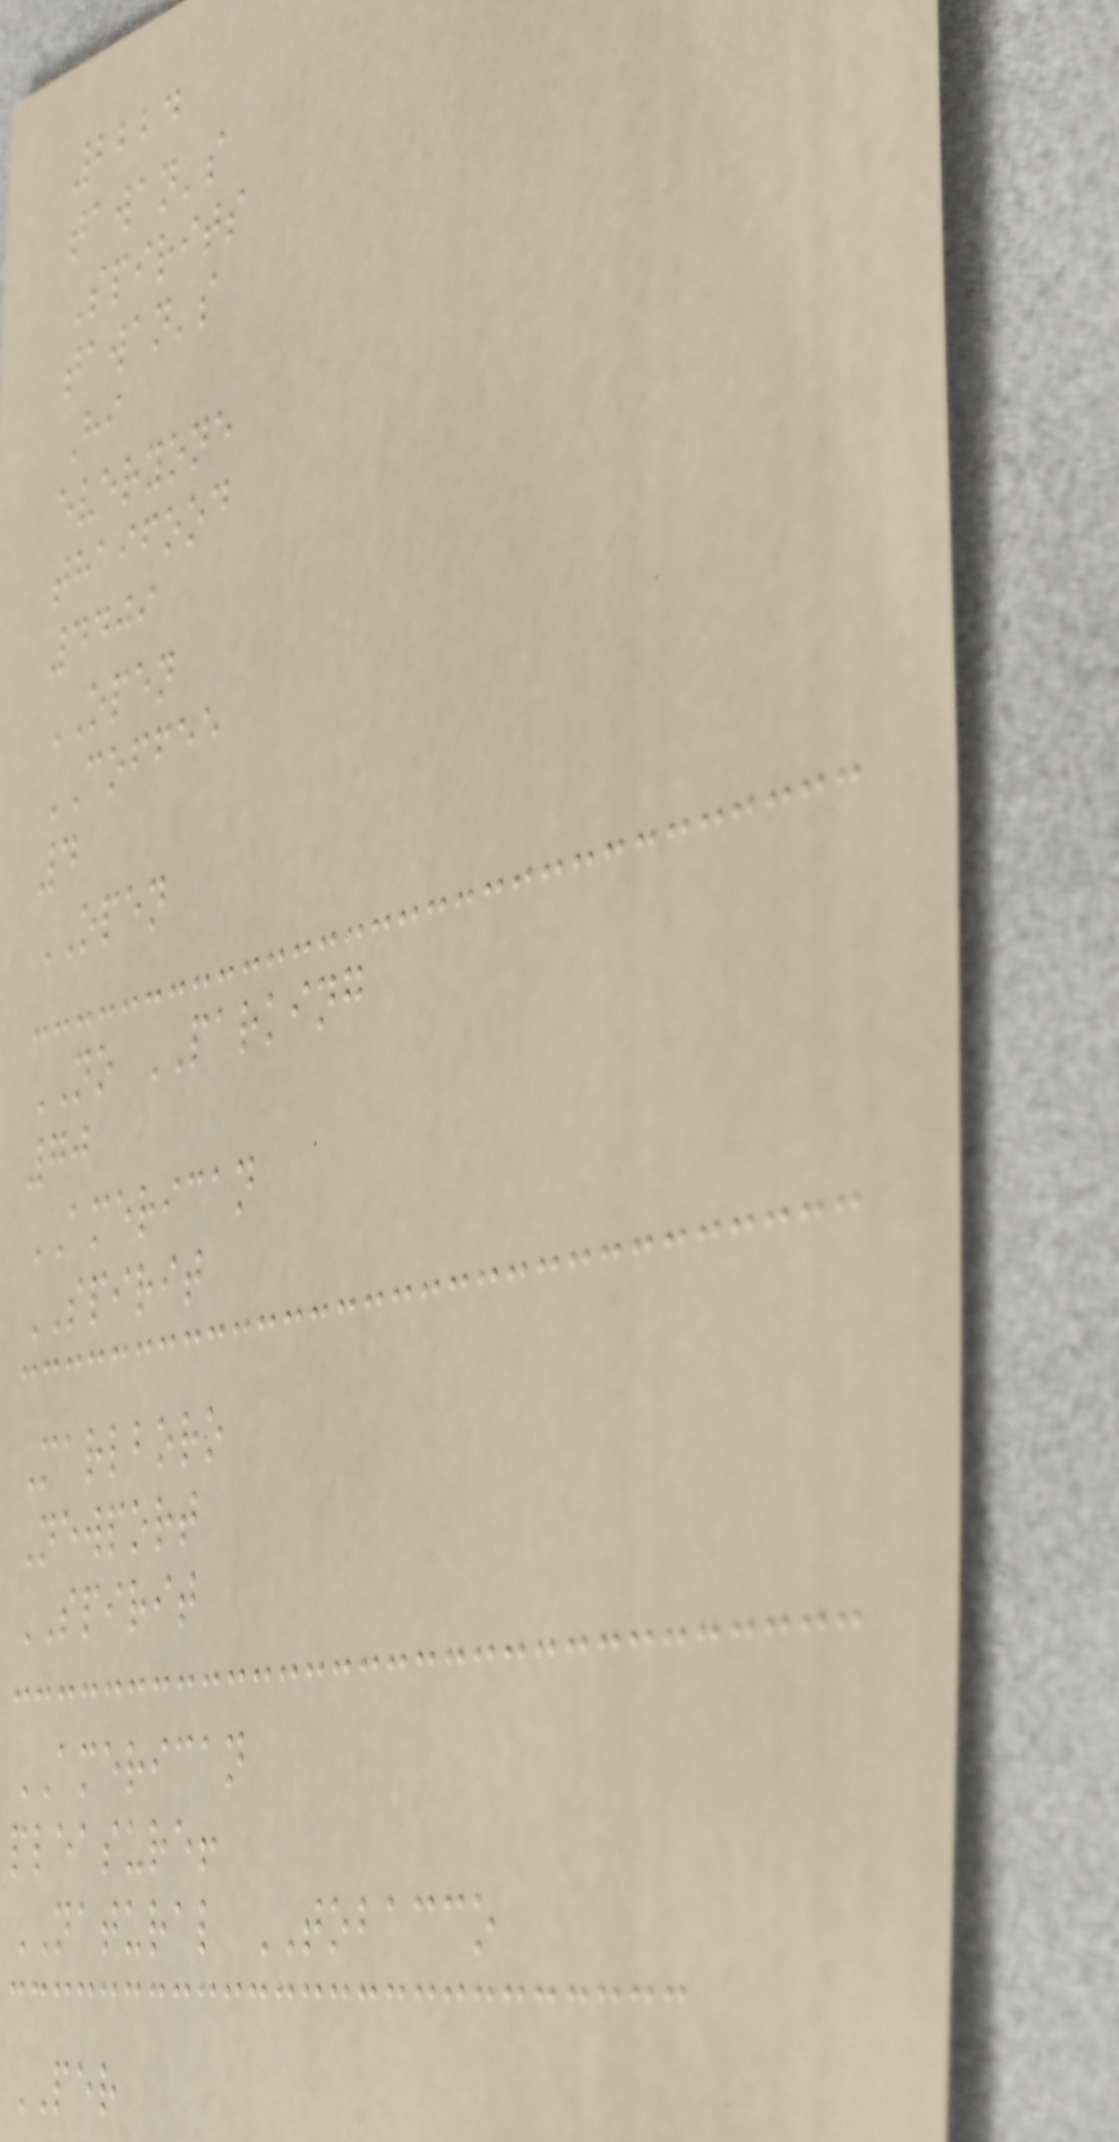2224
tawan's
Spirits
tawan's
Hi
everyone
thaifood
4409
OPEN
COFFEE
4
OPEN
NO PARKING
70
AMERICAN
SPIRIT
Marlboro
Newport
SPIRIT
AMERICAN
pleasure!
NATURAL TOBACCO
PER
